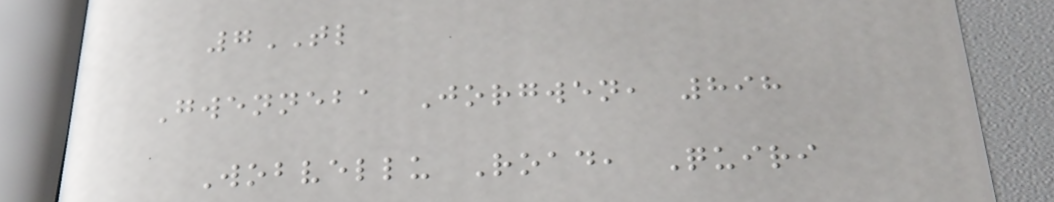7TL
Gwenneba Jorgwen, 898
Wobvellu Road, Quiri
